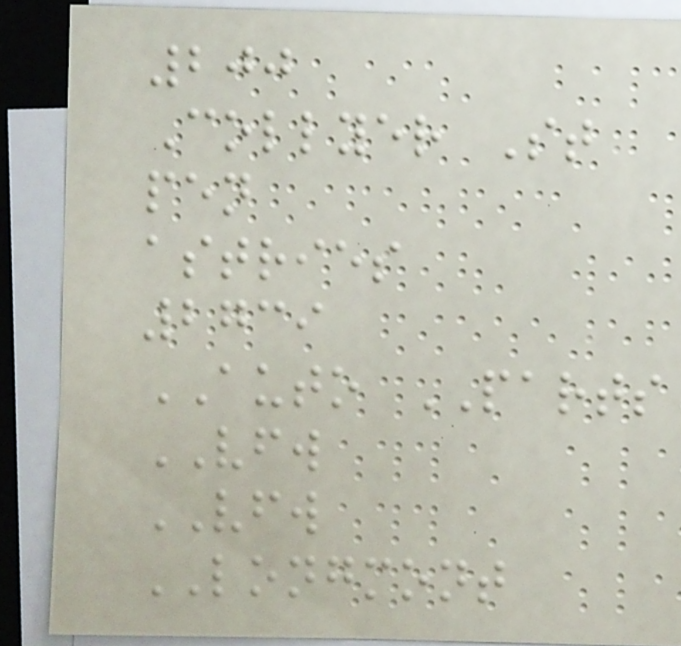200
Collyer St
pen
astries
2739
AUTO PARTS
VFW
VFW
LONGMONT
